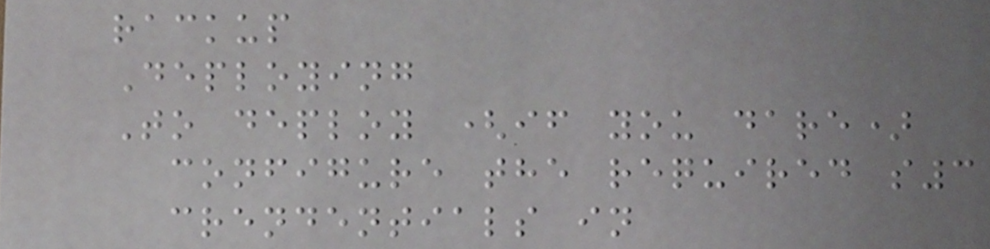rackup
Deploying
To deploy (if you dare)
configure the required s3
crendentials in
